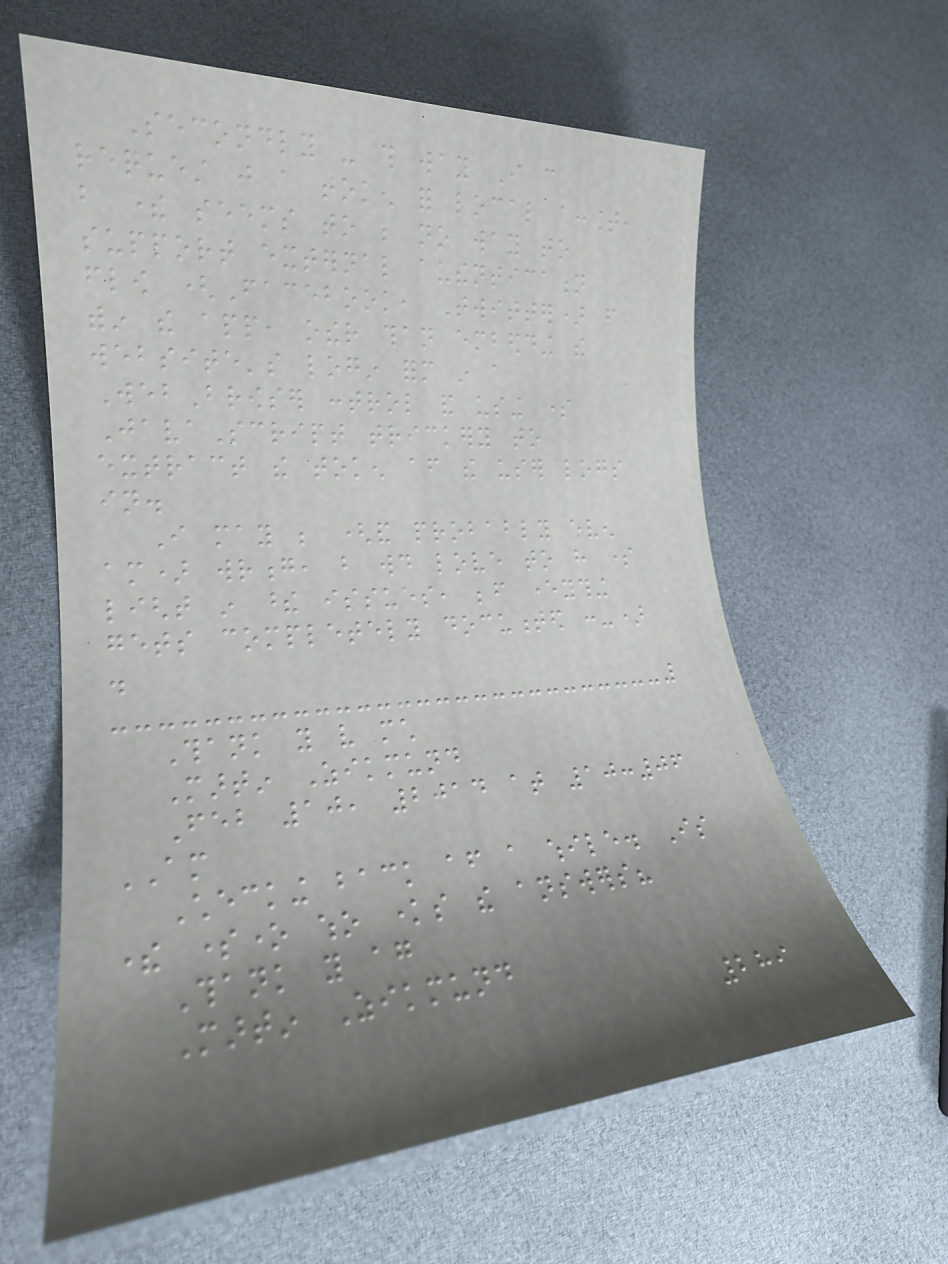Secondly - this way I can
request just a token for local account,
but there seems to be no way to
support external authentication
flow (Facebook, Twitter) from
within the app, other than embedding the
website's login form in a
WebBrowser control and using some
JavaScript trickery to
extract the token after the user logs
in.
I may be (and probably even
am) wrong, but would love to have some
light in these issues, before everything
gets completely documented :-)
.
Thank you very much
Martin Zikmund
Feb 10, 2014 at 10:06
AM
Checking back after a while. Is
there someone who knows the answers?
Thank you again
Martin Zikmund
289
